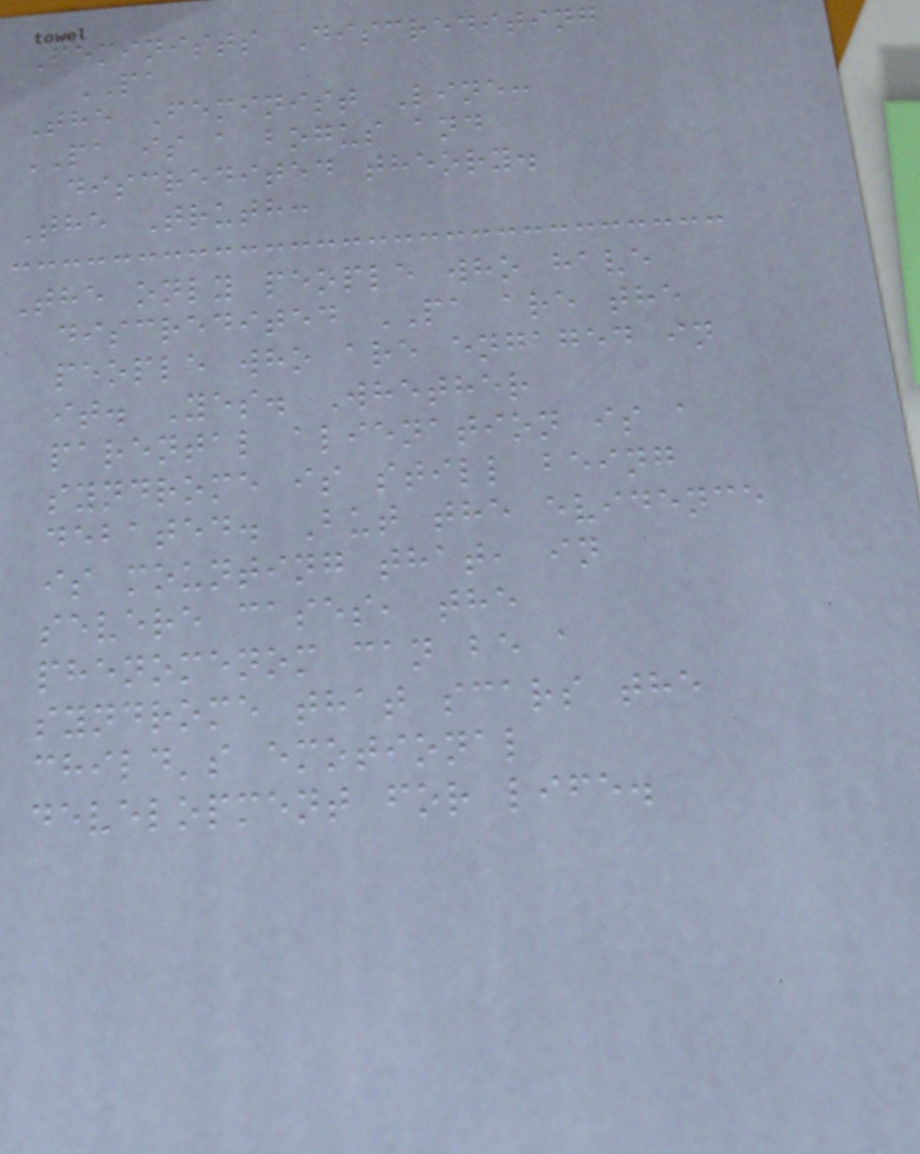Feminists Discrediting
PA
The Feminist Line:
PA is a bogus and
discredited theory.
The Truth:
The only people who have
discredited PA are the
people who are engaged in
it. Yes. Whether
parental alienation is a
syndrome is still being
debated. But the evidence
is mounting that, in
severe cases, the
phenomenom can be a
syndrome that scars the
child's emotional
development for life.
